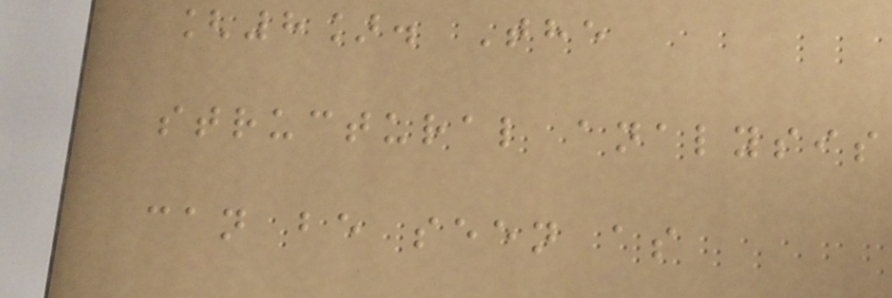[8]. The
structural analysis
can be seen as
